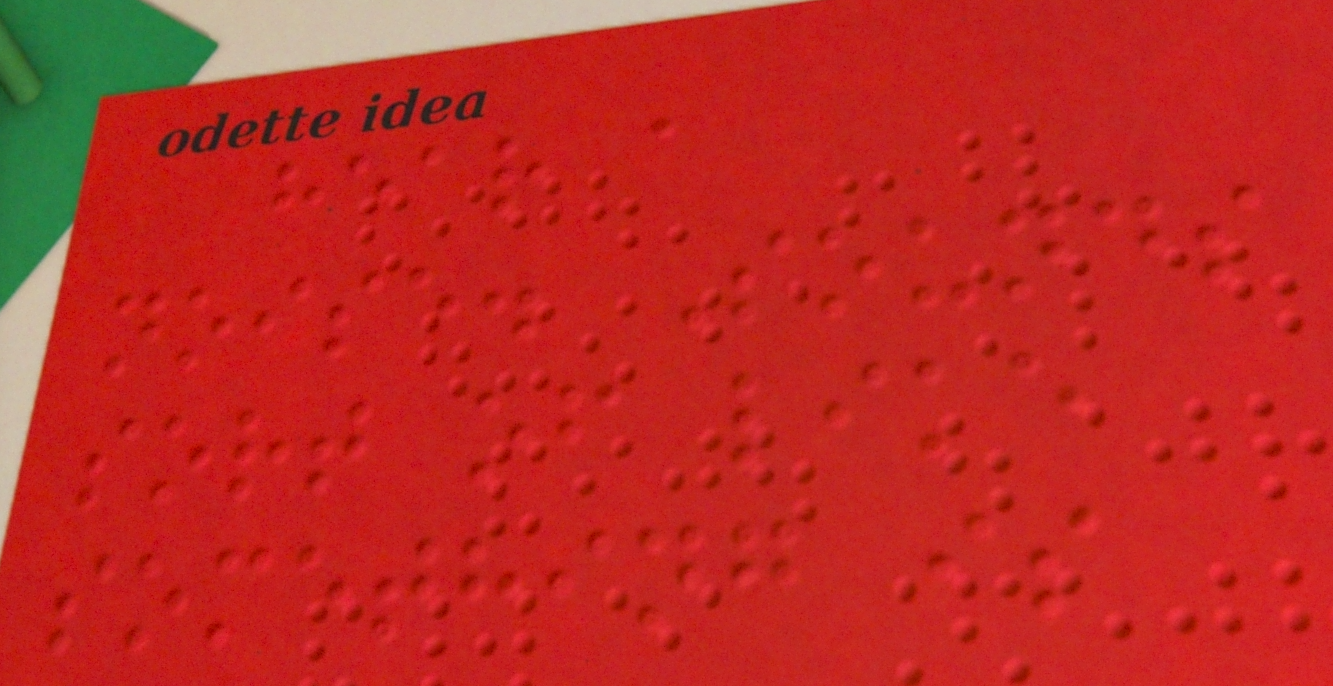hear a
noise. Sounds
sort of like
something is
